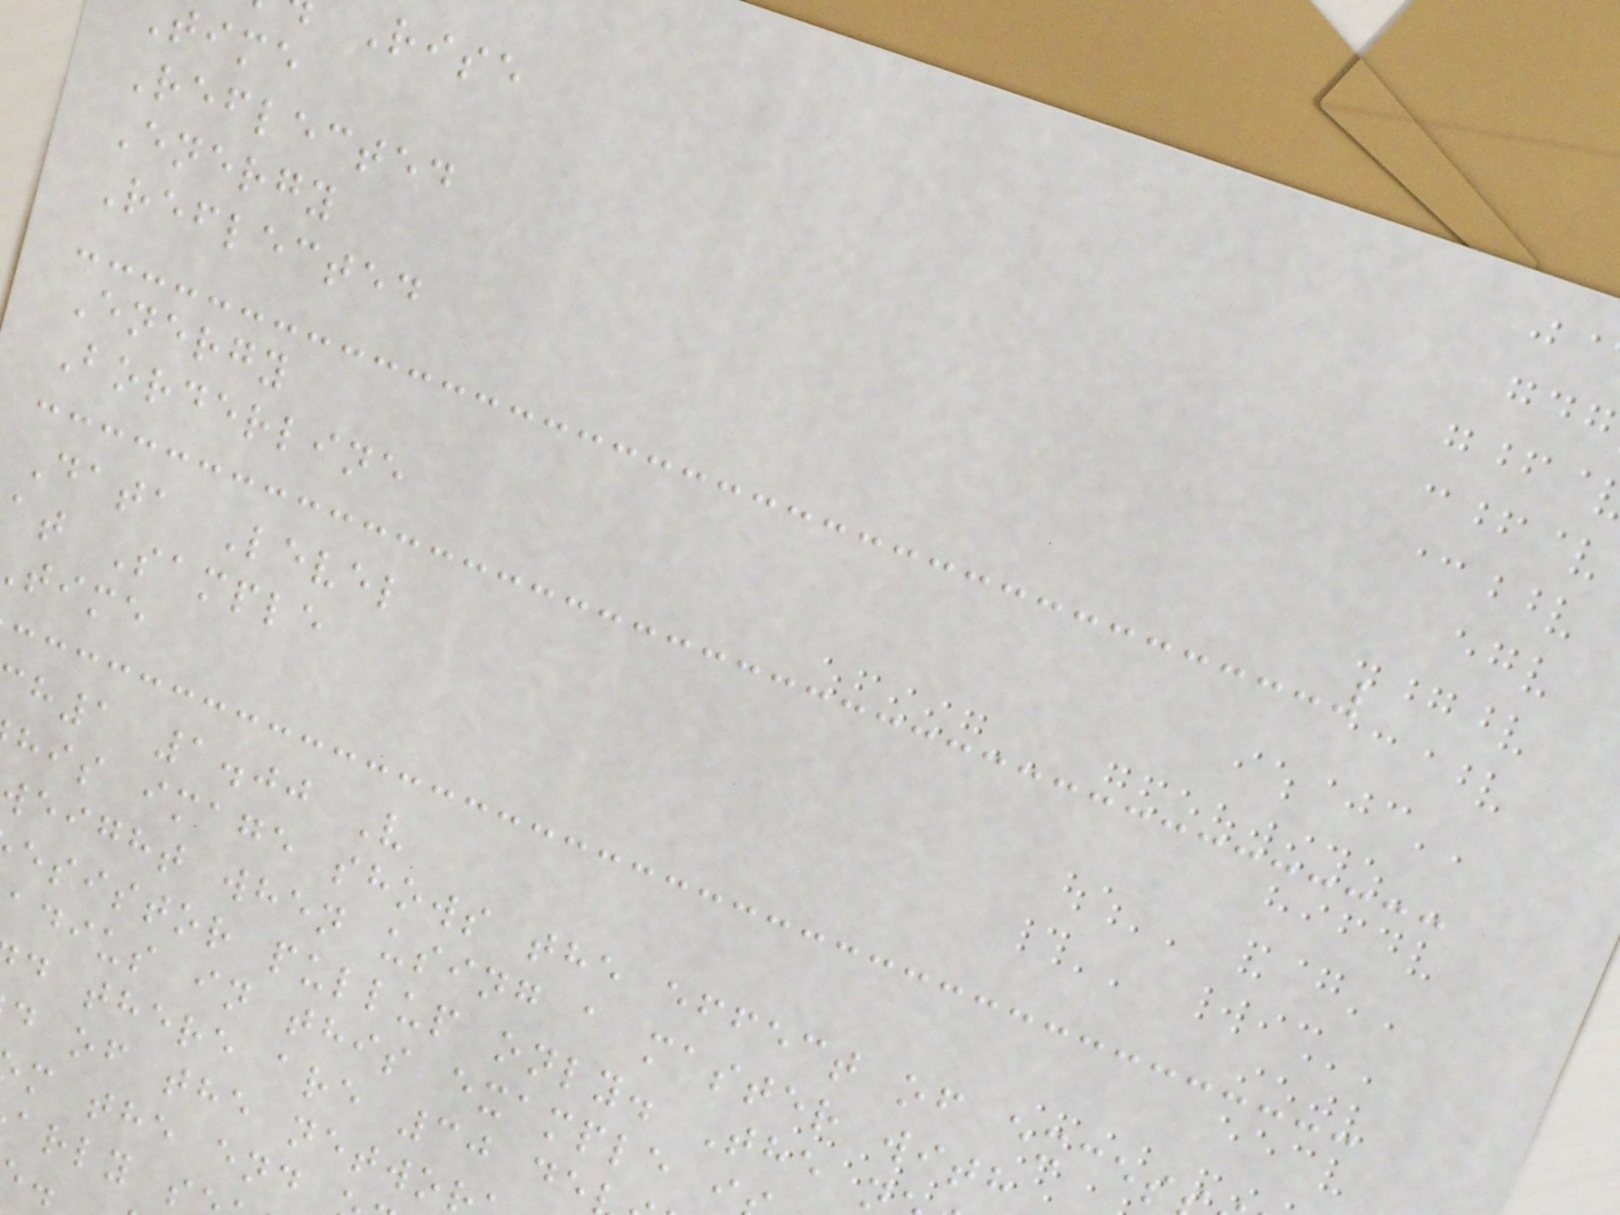Rise
time
Reflected
Energy
Reflected
Energy
Borderline
Data Level
at Sample
time
h1 1.00 V
his image shows the effect of exces
eight when using a master with
esistor pullup only. The
adius in this example i
d there are 30 de
d of the netwo
m the end
